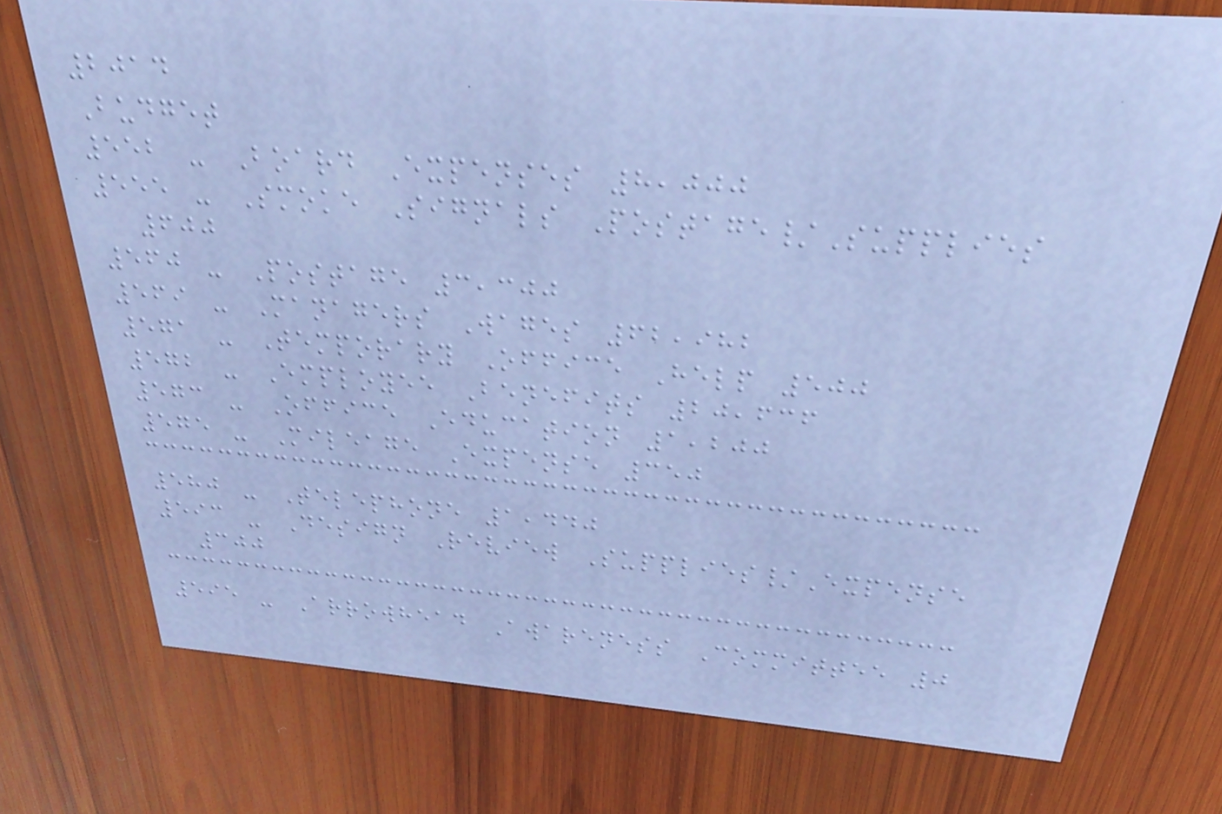2014
Budget
552 - Board Expenses 8,000
555 - Smoke Signals Postage/Supplies
600
560 - Postage 3,300
569 - Managers Wages 62,982
571 - Temporary Office Help 500
572 - Employee Benefits 20,636
573 - Office Education 1,200
575 - Mileage Expense 350
580 - Telephone 1,440
593 - Design Review Supplies/Expense
300
595 - Arrowhead Awareness Committee 0
